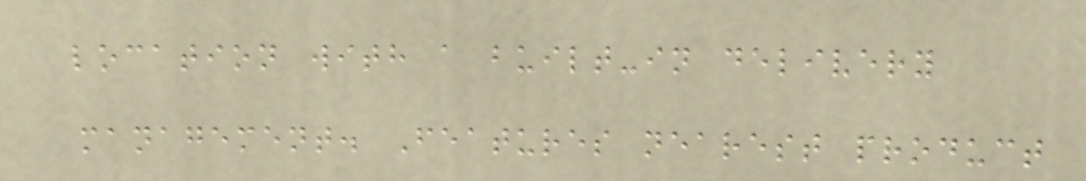location with a built-in delivery
management. Features nearest product
